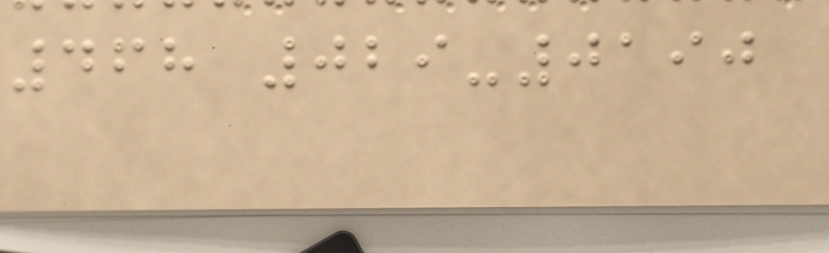468 029-0190
